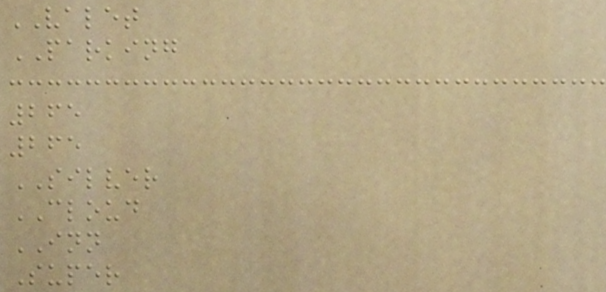VALET
PARKING
265
265
SILVER
CLOUD
INN
Super
